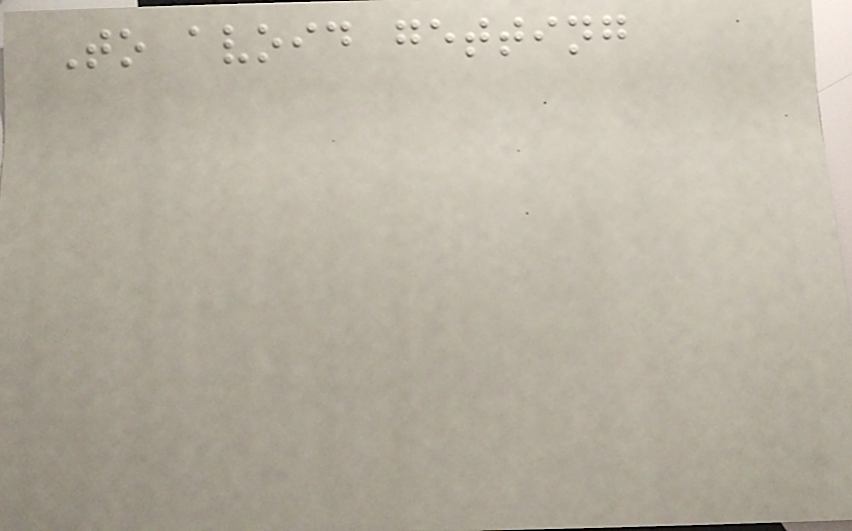To avoid getting
